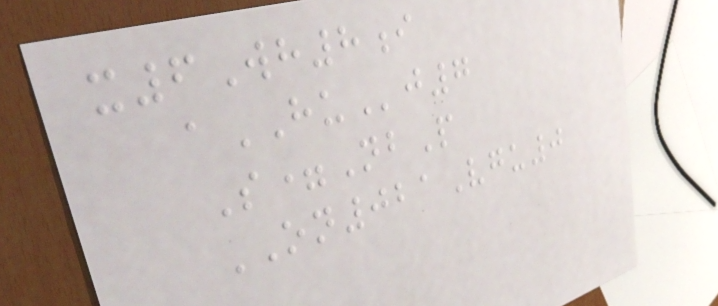x6Wh8i
aHUj7
S=NbP
ON021Vgu0
